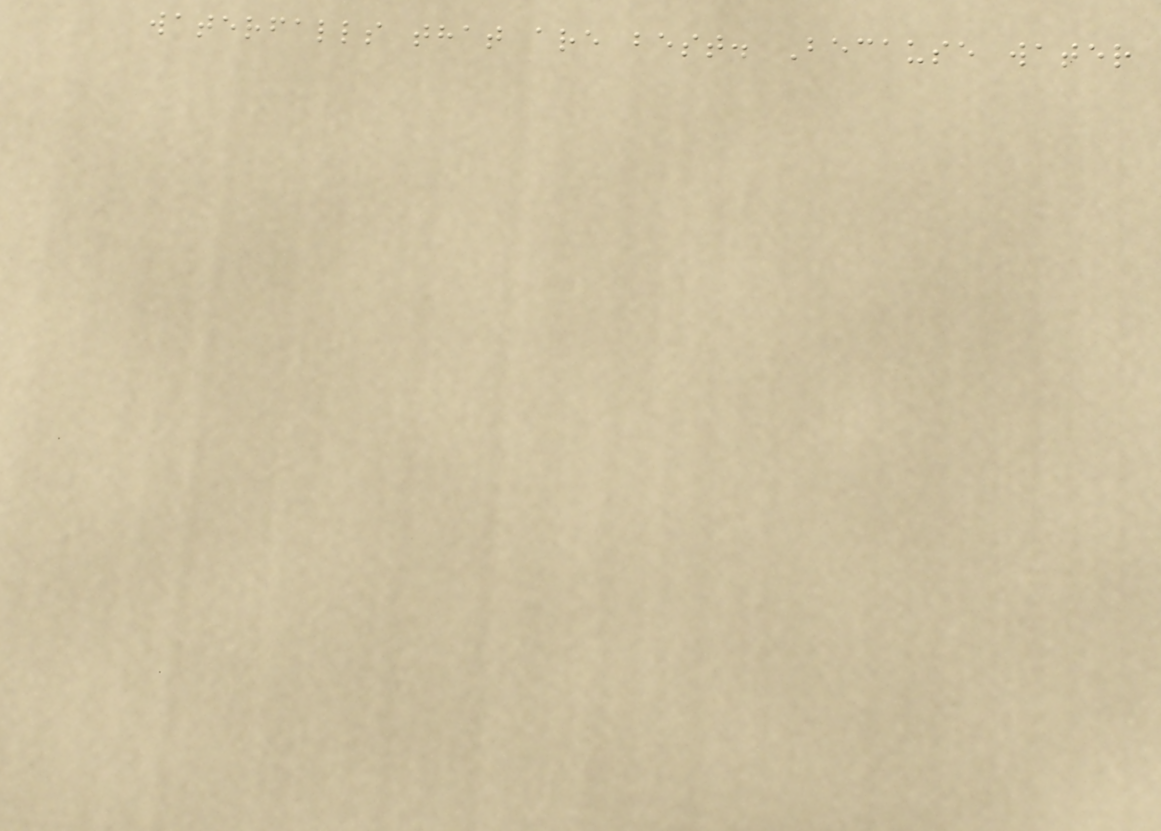waterfalls that are best. Because water
